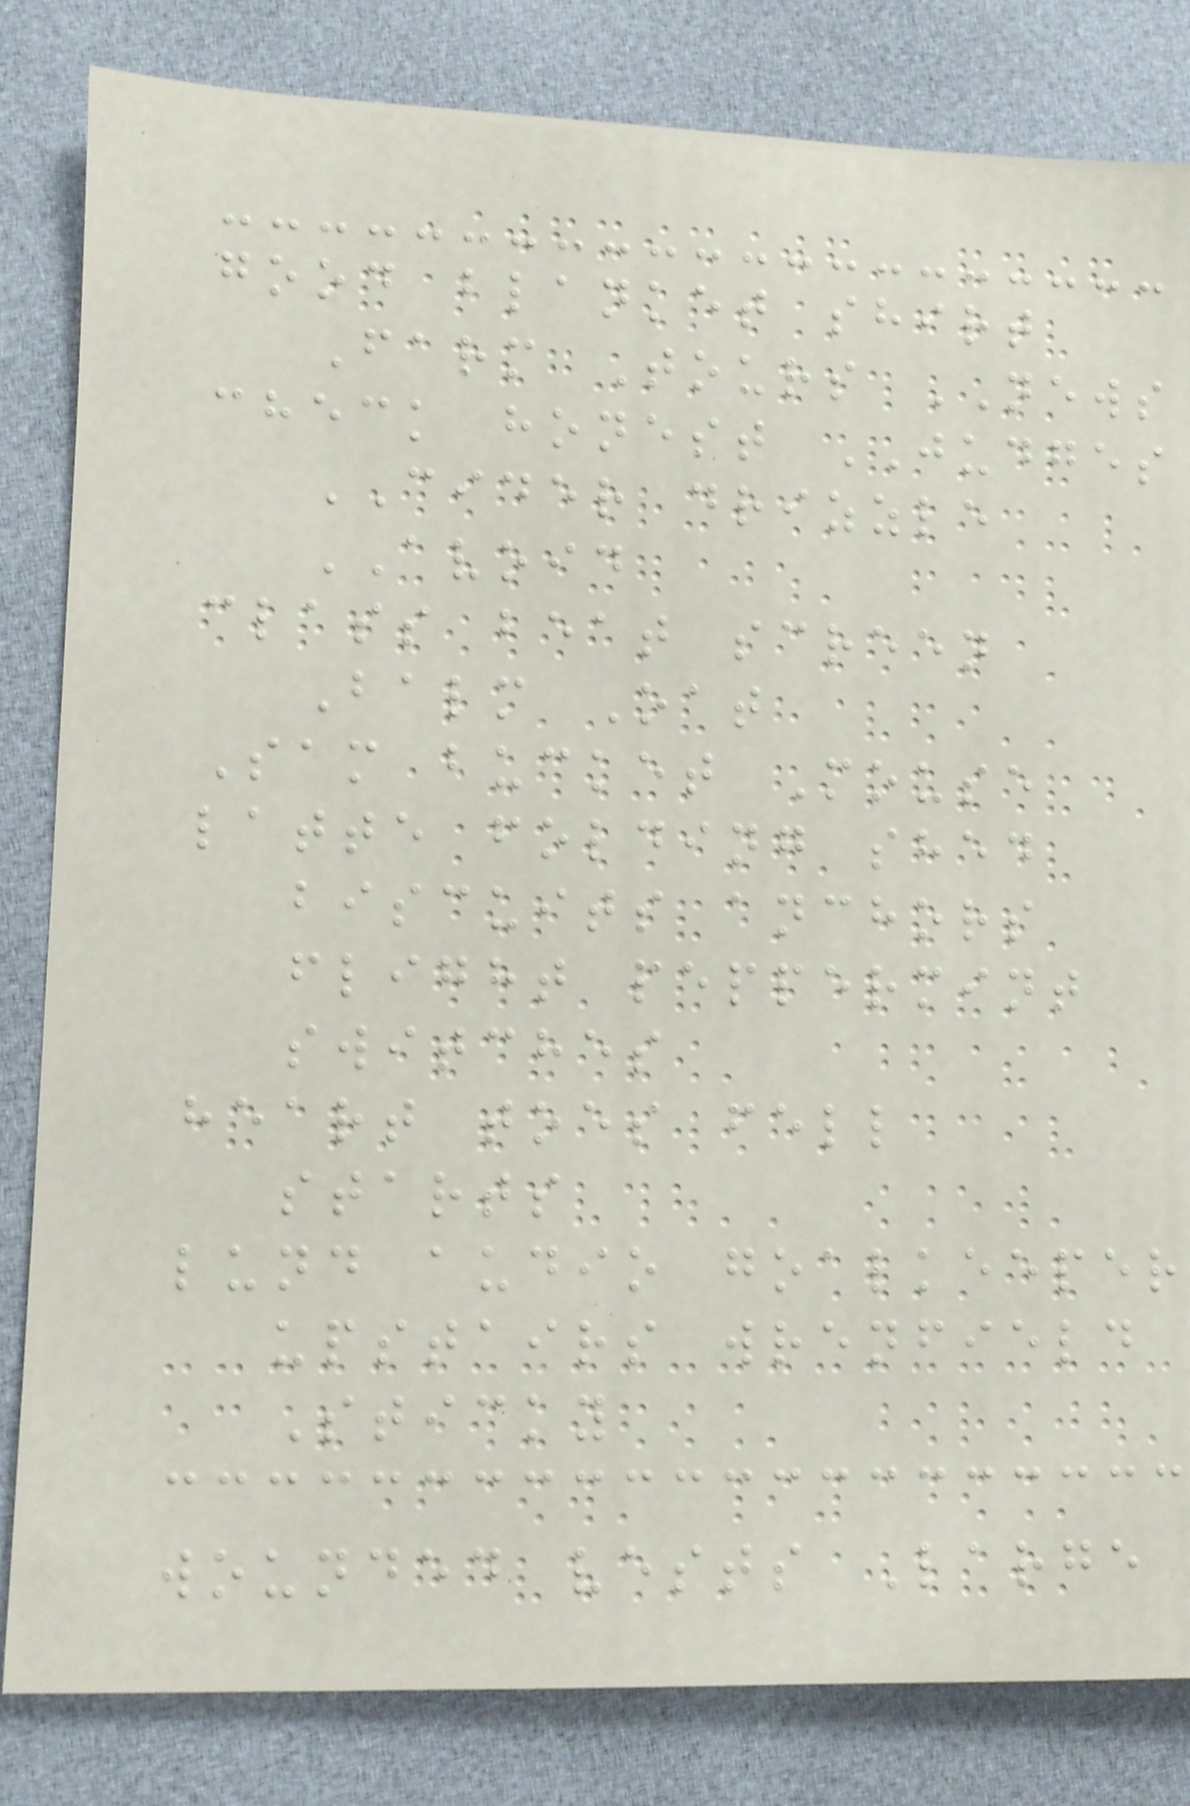good blanket shirt
Farm Tours NEWS
check honest JUDGES
CIDER drizzle
AVOID
class beat screen
Balm Oat
Sam bucket Mouse
latte folding shed
biscuits anchors
flight peppermint
switches
heart toes fell
starts
lund audio goalkeeper
upstairs wrenfield
Sticky
wounded vests Large
